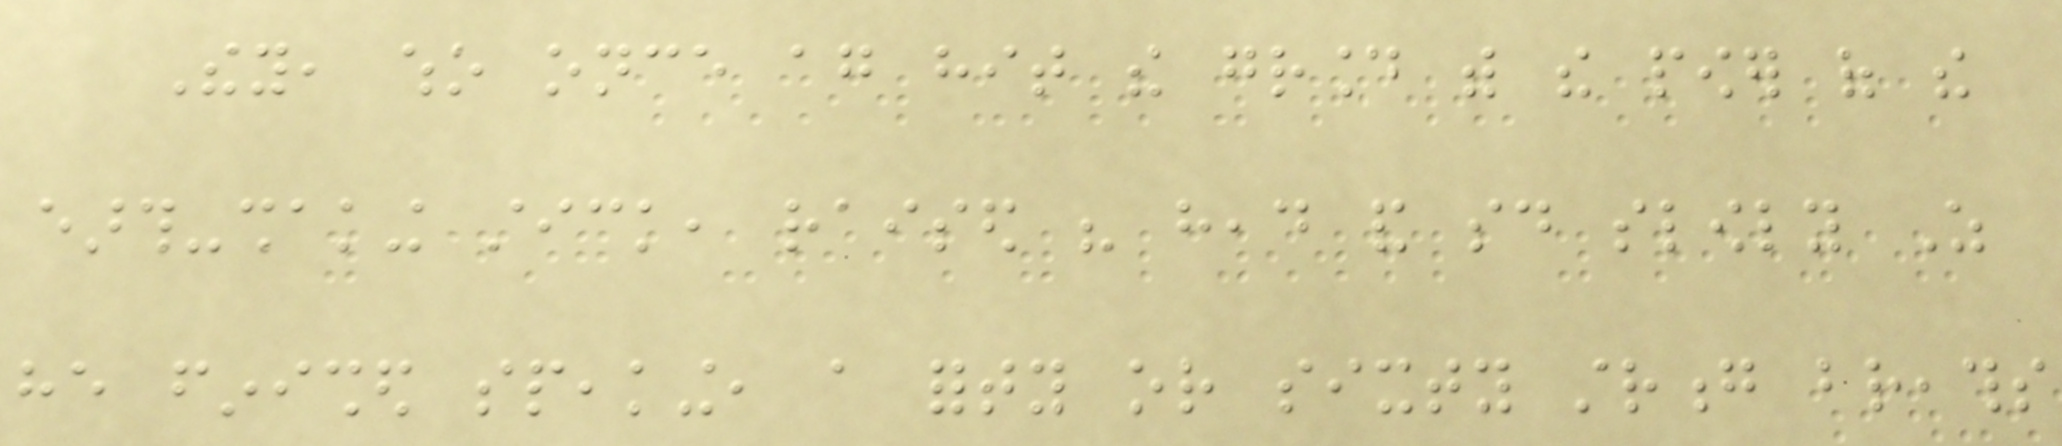They, who once again hit the ground with the power of the
earth-shaking stick, raised his head and said slowly As
he finished speaking, a forty or sixty strong breaths
